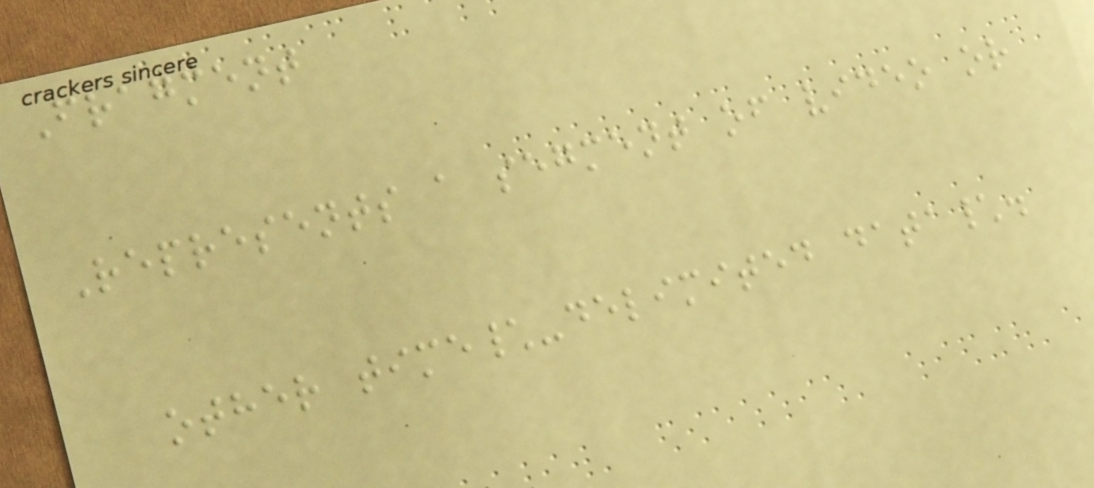Fragment
Represents a segment of video or
other time\-delimited data\.
